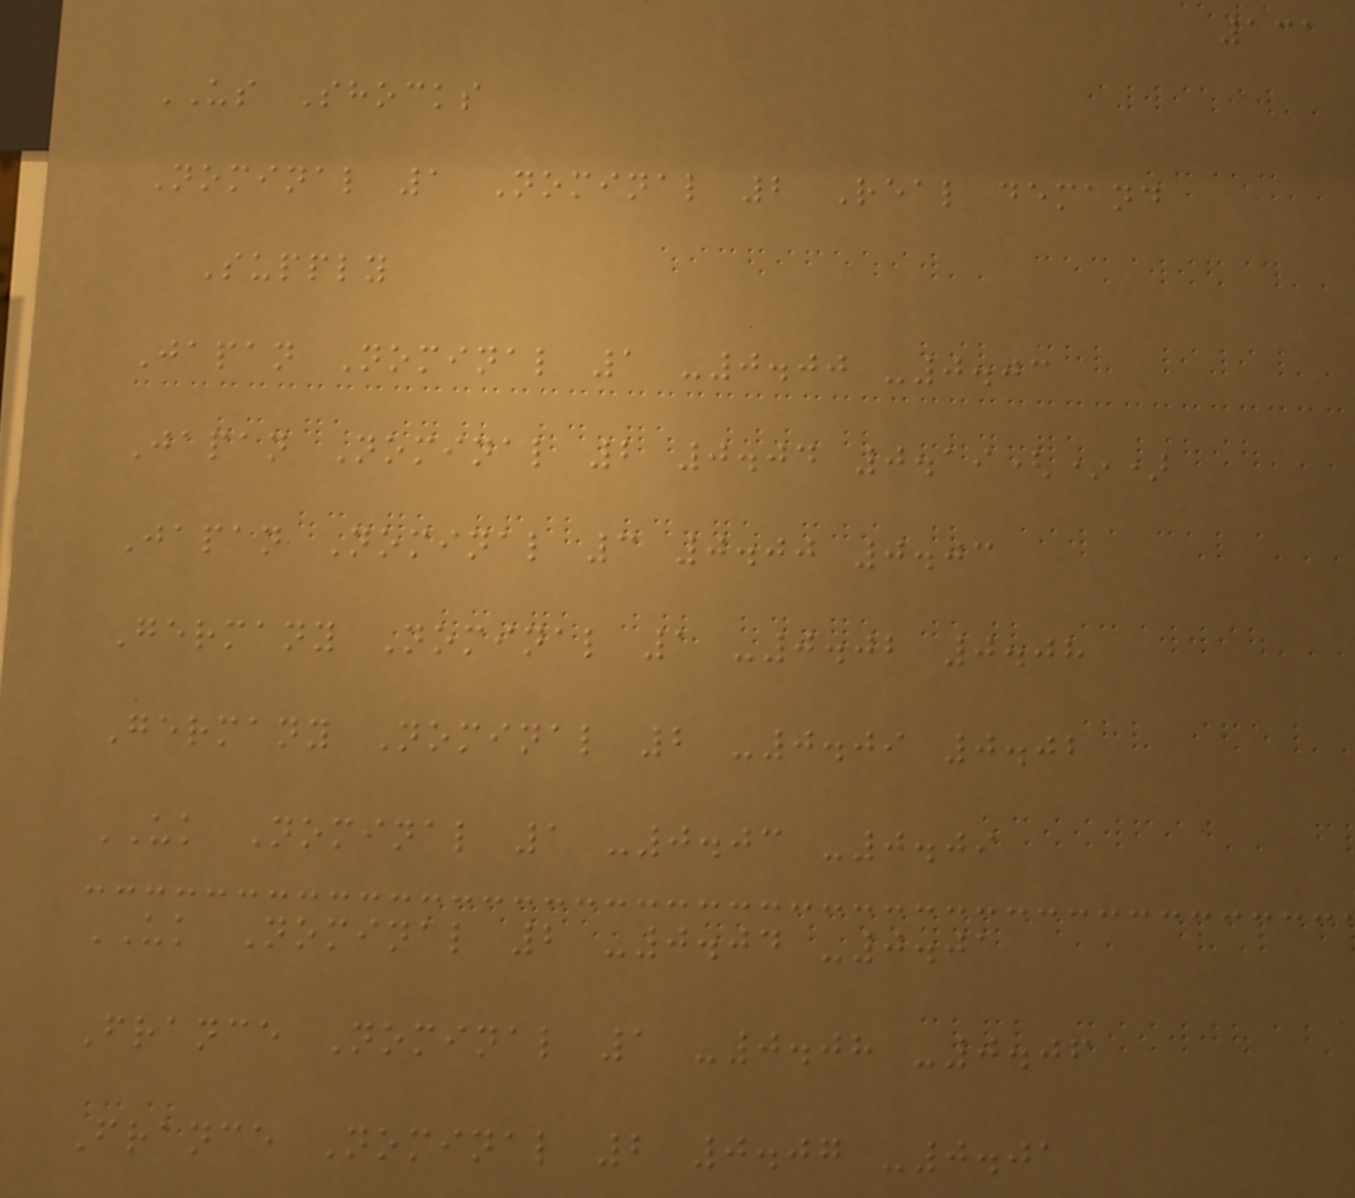131
US Shocks
Nominal 1 Nominal 2 Real demand
Supply
Japan Nominal 1 -0.00 -0.03
Japan Nominal 2 0.04 0.19(*)
Japan Nominal 3 0.00 0.03
Germany Nominal 1 -0.02 0.08
Germany Nominal 2 -0.09 0.02
UK Nominal 1 -0.03 -0.09
UK Nominal 2 -0.04 -0.01
France Nominal 1 -0.08 -0.06
France Nominal 2 0.07 -0.01
